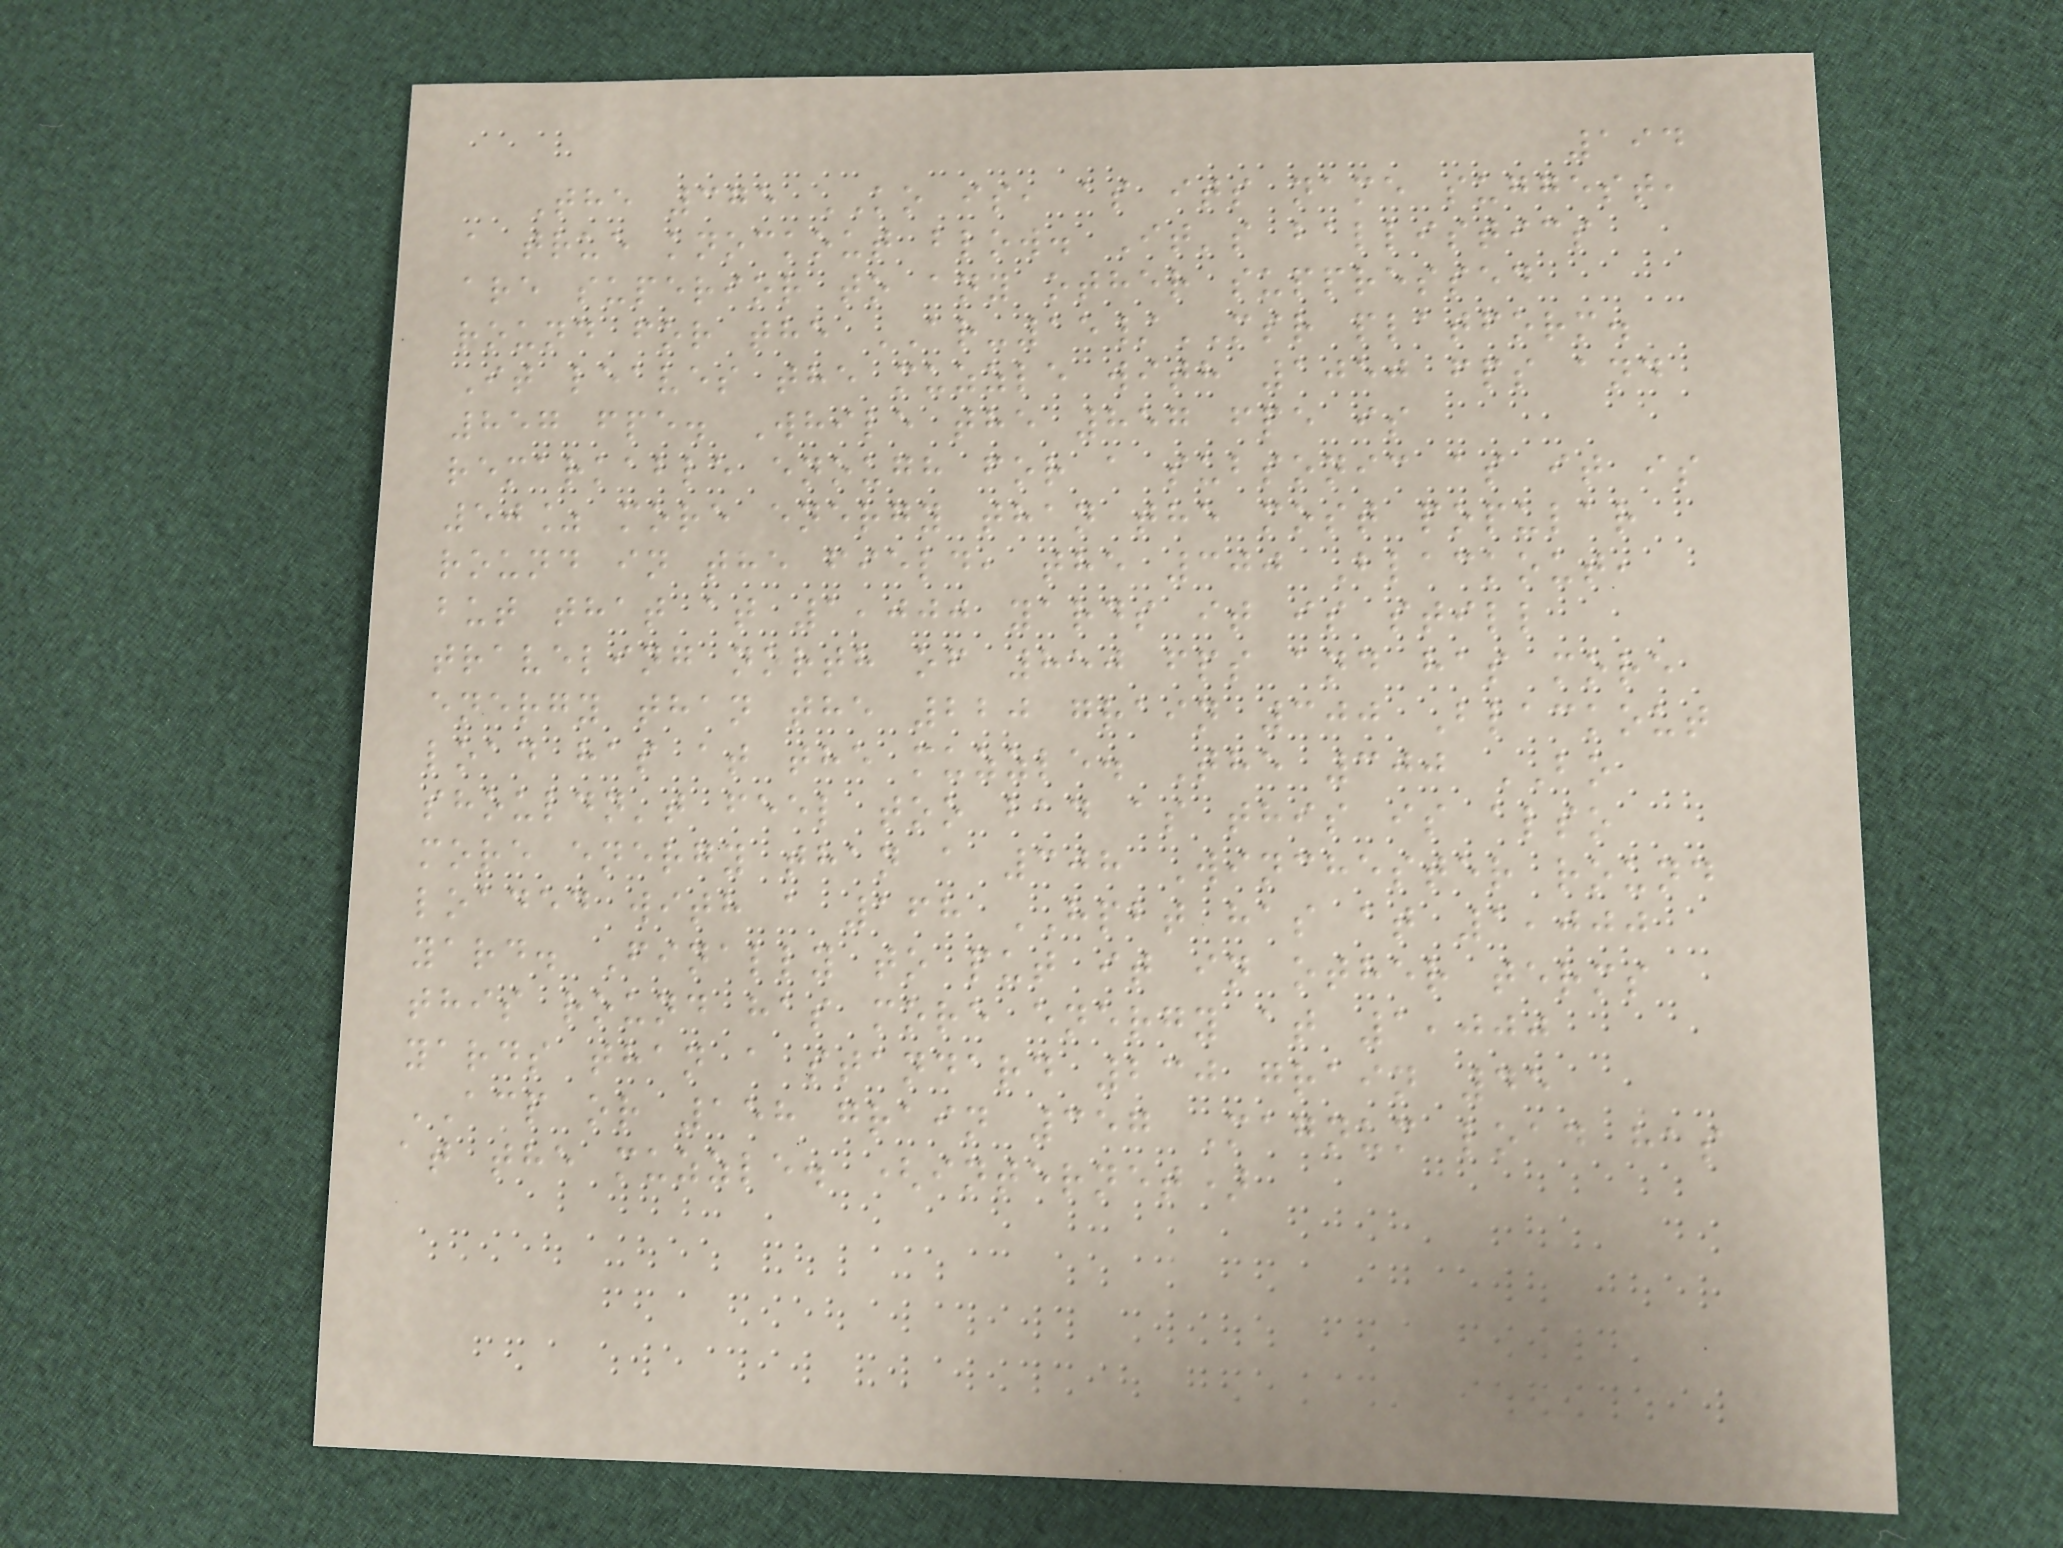194
The 375 KO is, as its name suggest,
a true knockout blow. It's ballistics
are superior to any other suppressed
round for the AR-15/MSR platform.
It leaves the muzzle with 1050 fps and
857 fpe. While the 857 fpe is
remarkable enough for a subsonic as it is
50% more energy than the most popular
round in the field, the 300 Blackout,
but that at 1,000 yards it is still
traveling north of 850 fps and has more
energy than the 220 grain 300 Blackout
load has at the muzzle. The 300 BO
shouldn't feel too bad as this is also
more energy than a 308 Winchester round
loaded with a 168 HPBT has at 1,000
yard. Finally to put it in other terms
this round has more energy at 1,000
yards than a standard 230 grain 45
ACP or 158 grain 357 Magnum load has
at the muzzle. (internet)
